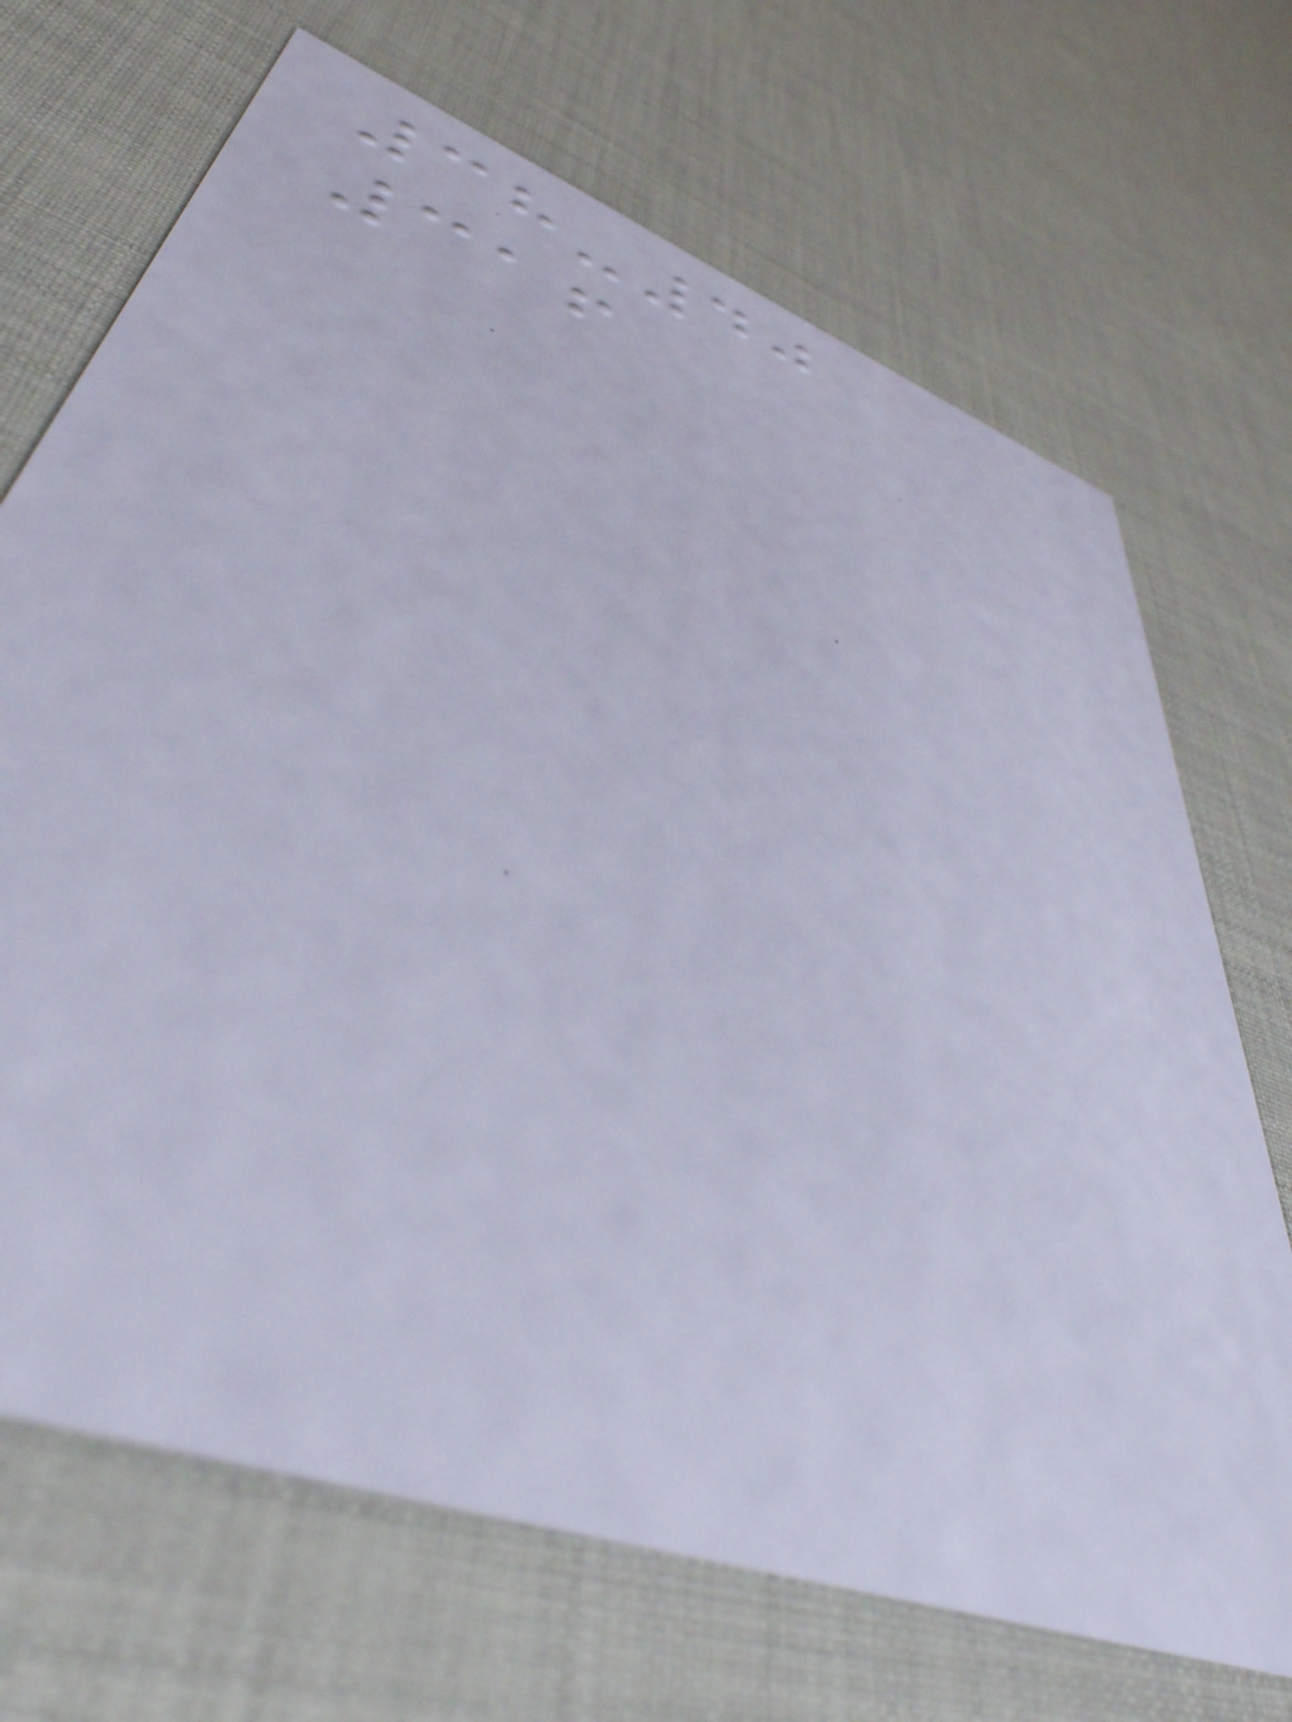38-40
316
